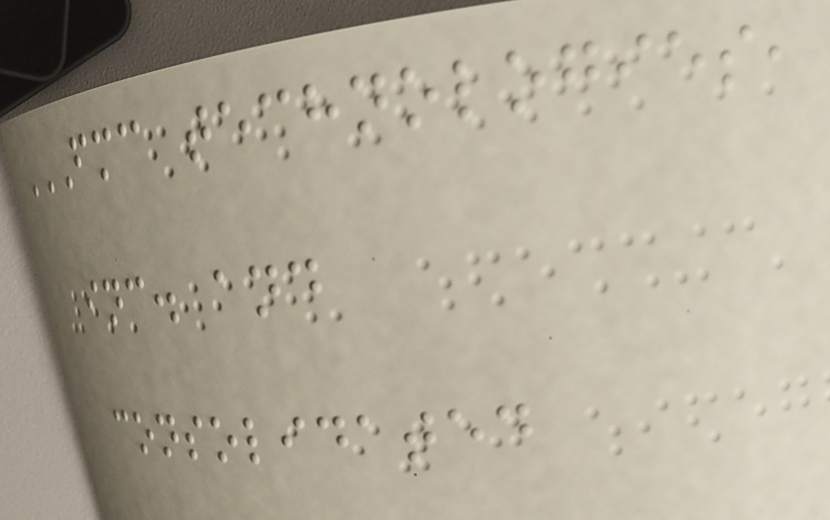FMC TECHNOLOGIES,
INC. AND
CONSOLIDATED
